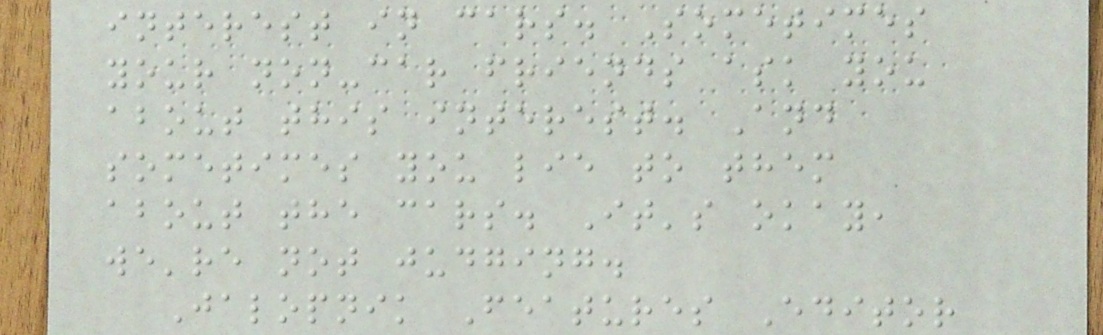interest in cars. Sometimes
your non-car friends ask you
about this interest. And
sometimes you lie to them
about the cars. It's okay,
we're not judging.
Jalopnik Features Editor
